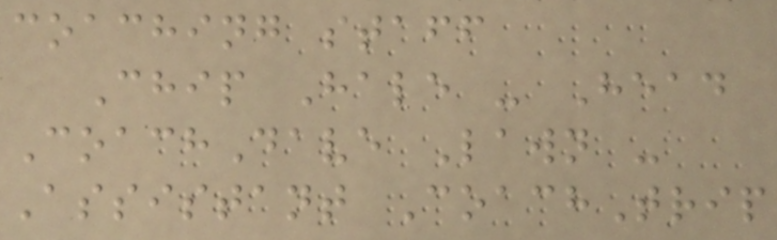coaching staff
Chip Hale - Head
CoachDave Lawn -
Assistant CoachTrip
